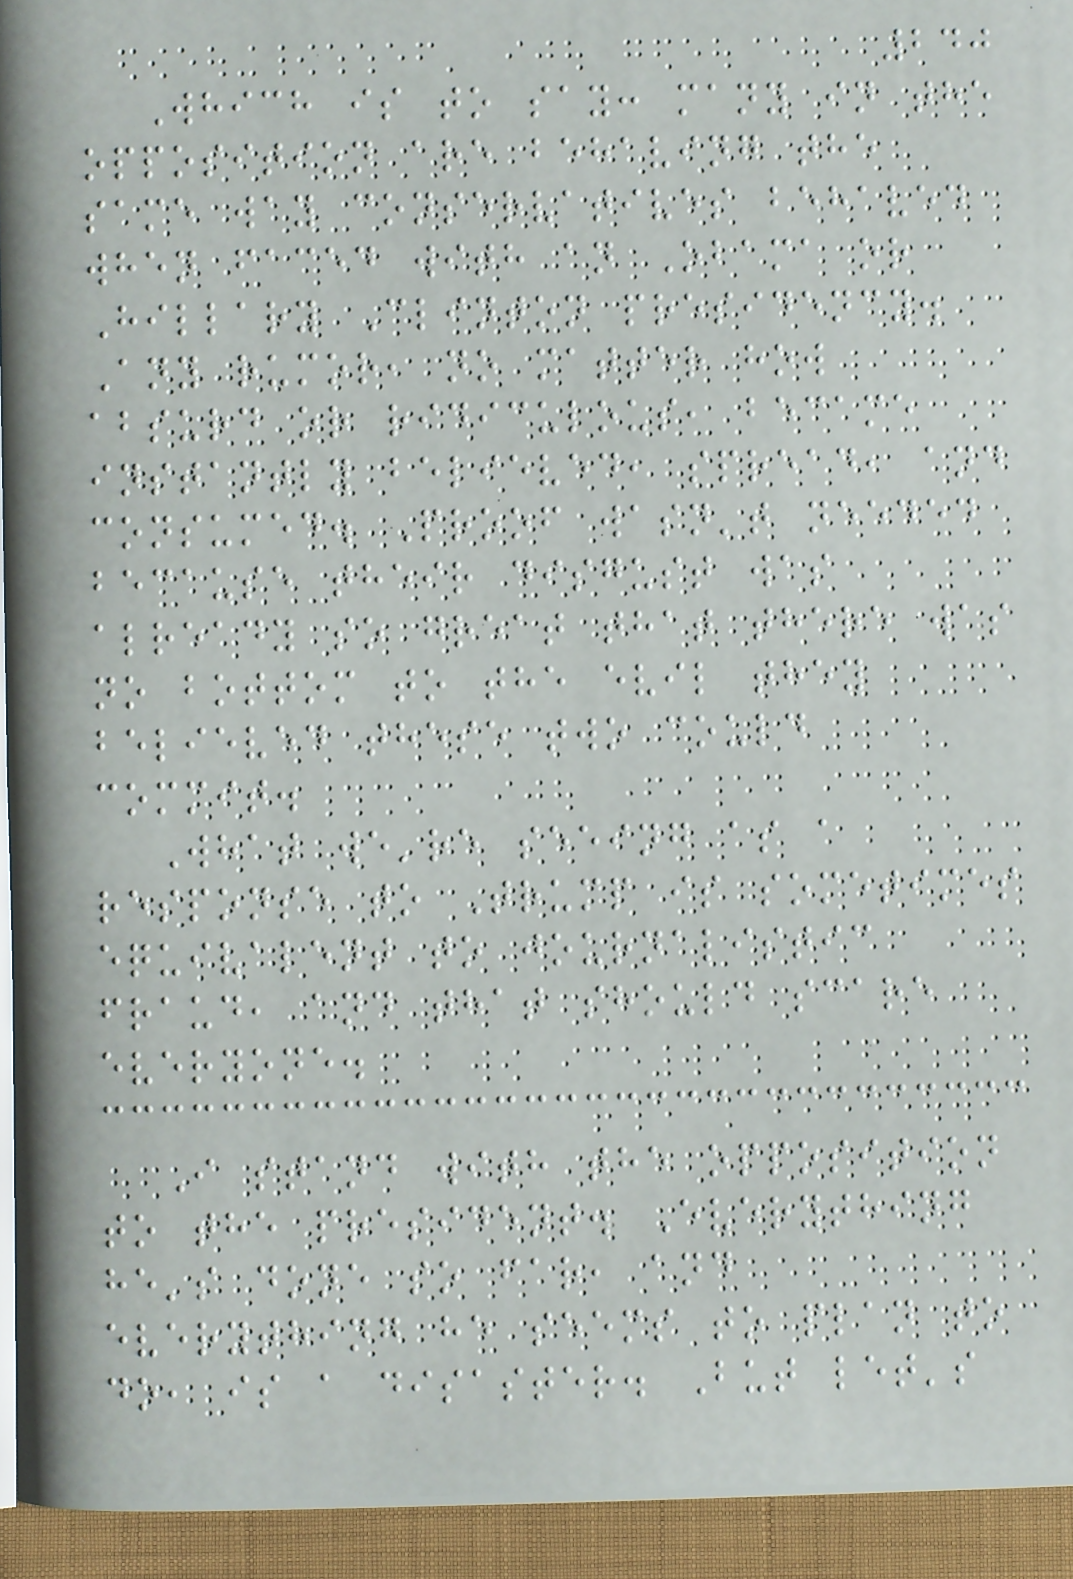240
Which is to say: many in the
opposition are behaving the
same way conservatives behaved
when faced with an Obama or
Hillary Clinton presidency.
Any rumor, no matter how
absurd or ridiculous, became
instantly believed, spread, and
consumed. Proof wasn't needed
because their disgust was
already so great that there was
no bottom to the evil they
believed these two could
commit.
What we're seeing as a
response to Trump is sometimes
equivalent to journalistic
fraud, and that should scare
everyone.
I stand with the opposition
to the president. Everything
he's done so far, and
everything he seems to plan to
do, is a disaster. But let's
